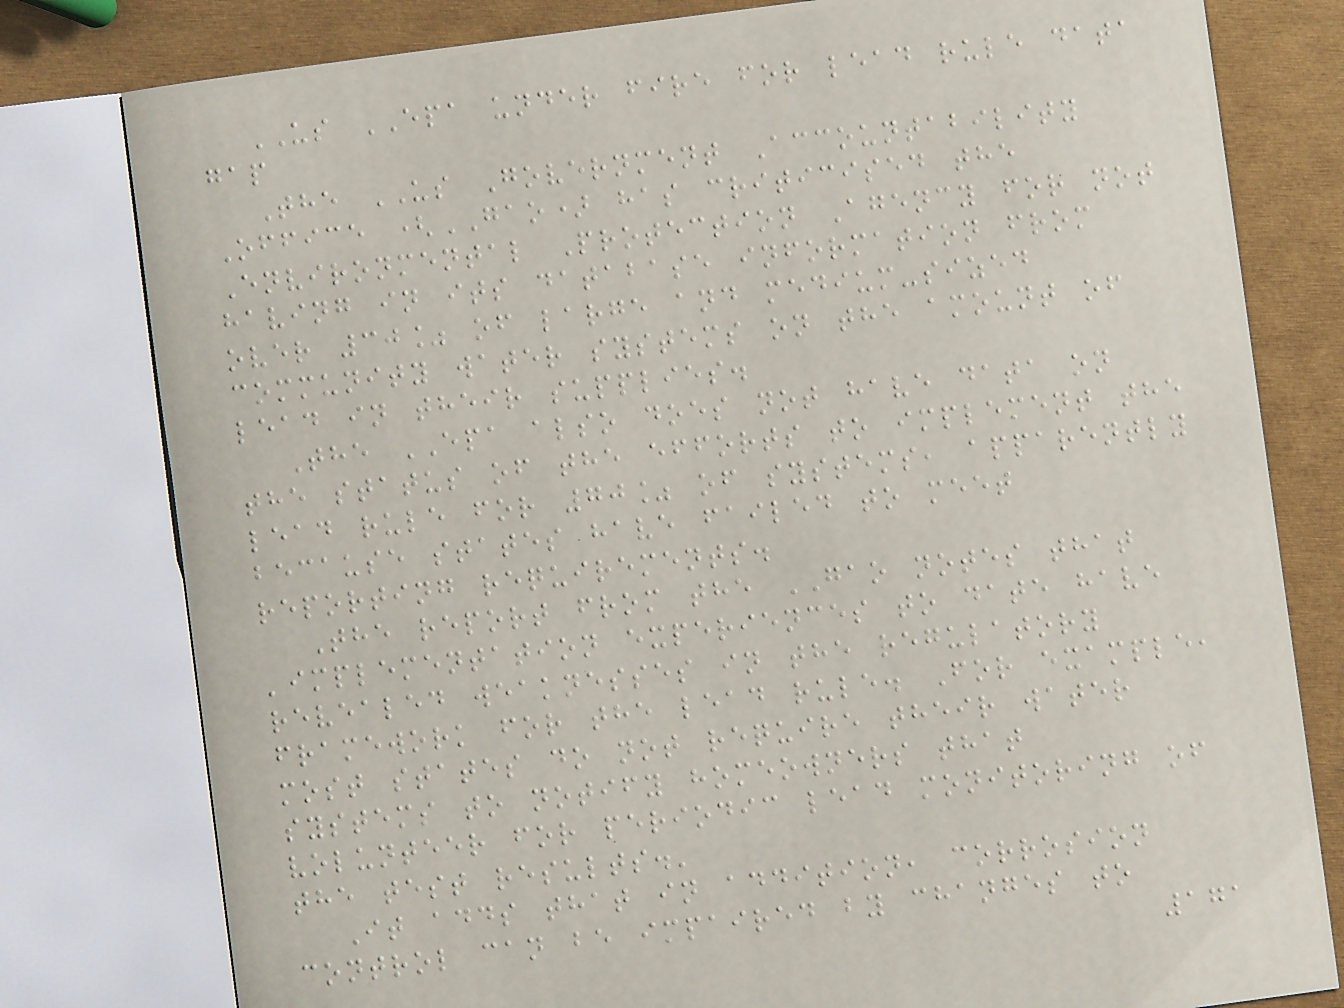US EPA under fire for lead rule data
gap
The US Government Accountability
Office (GAO) has criticised the
Environmental Protection Agency for not
having in its database information from
over 30% of large and medium-sized
community water systems on the amount of
lead in their supplies.
The EPA also does not have data on
the status of the efforts to implement the
lead rule for 70% of systems, apparently
because states have failed to meet
reporting requirements.
The report from the GAO notes that
'implementation experiences to date have
revealed weaknesses in the regulatory
framework for the lead rule. For example,
most states do not require their water
systems to notify homeowners that
volunteer for periodic lead monitoring of
the test results.'
It adds that in addition, corrosion
control can be impaired by changes to
171
